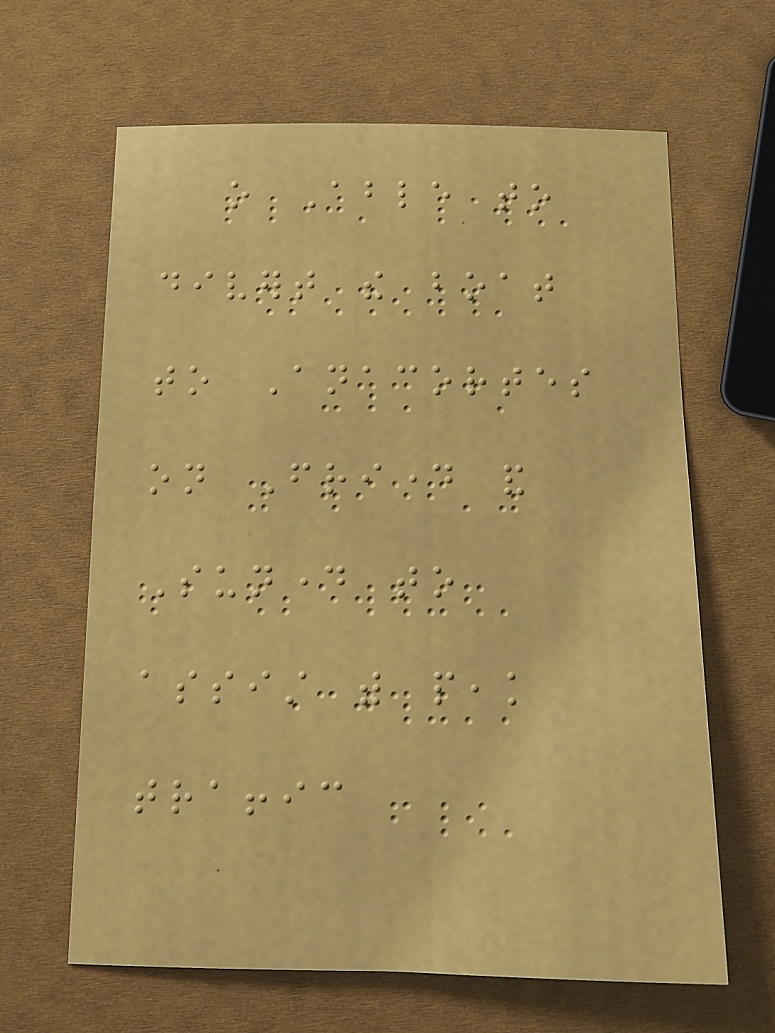o Able to
divert the boat
to Anacortes
on Friday and
Sunday to
assist with peak
traffic
